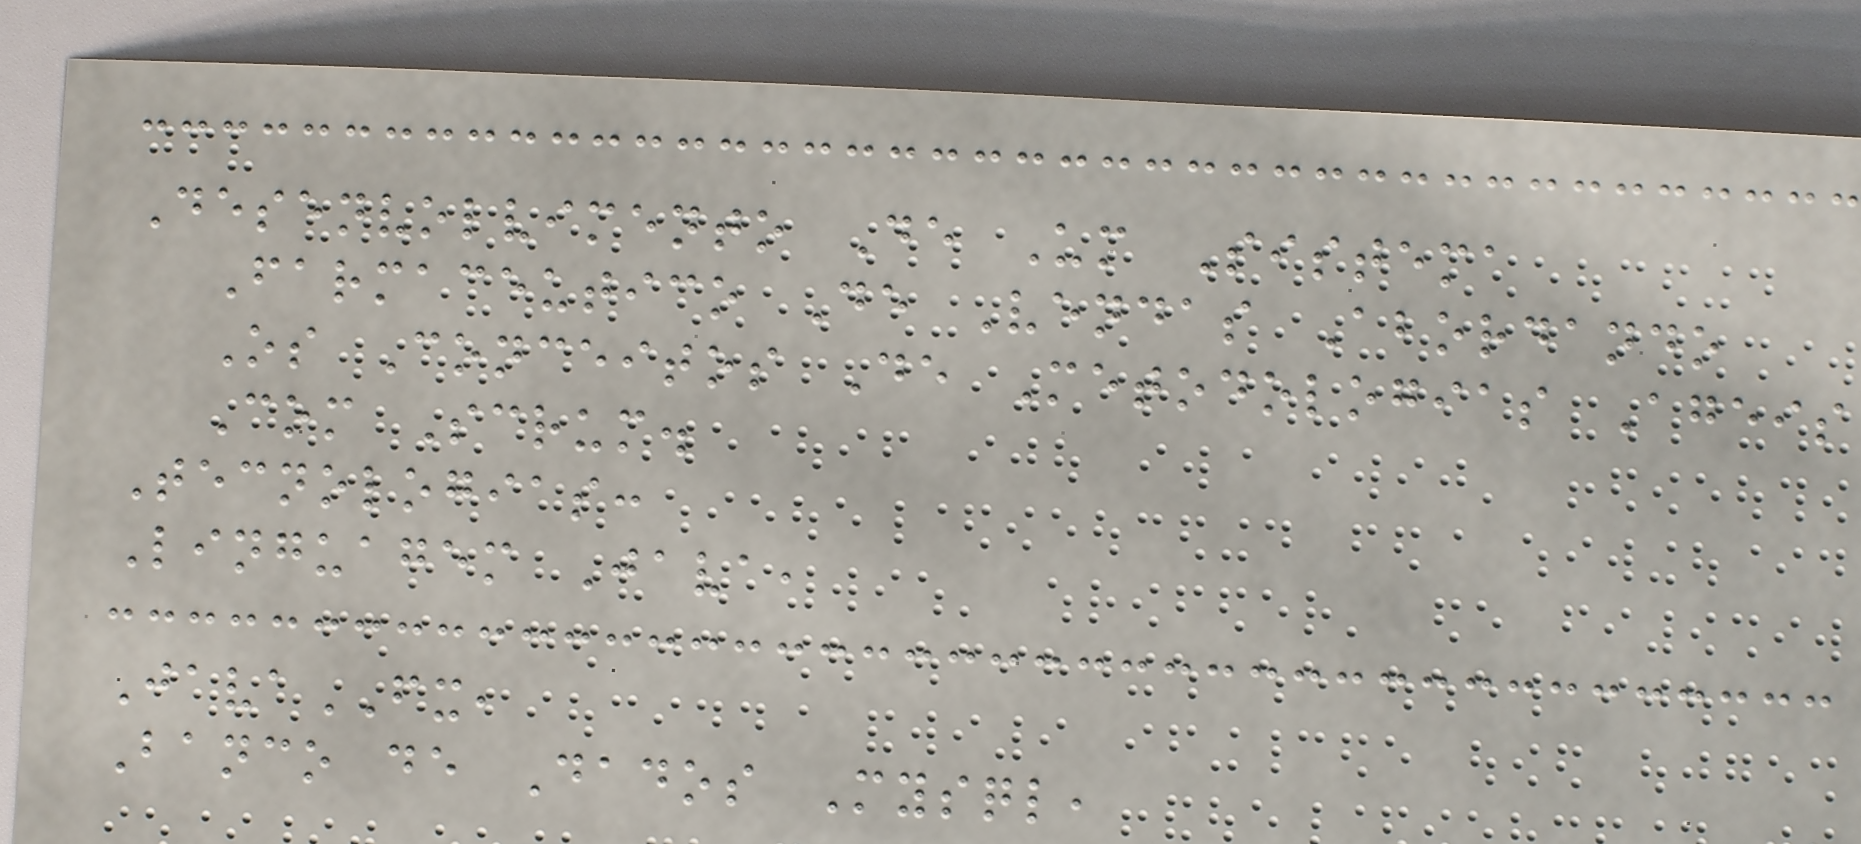Desenvolvimento De Um Sistema
Farmaceutico De Vendas Abordando
Os Conceitos De Metodologias Ageis
Com Scrum.
Tecnologias:
Linguagem Java,
JavaFX,
Banco de Dados Mysql,
